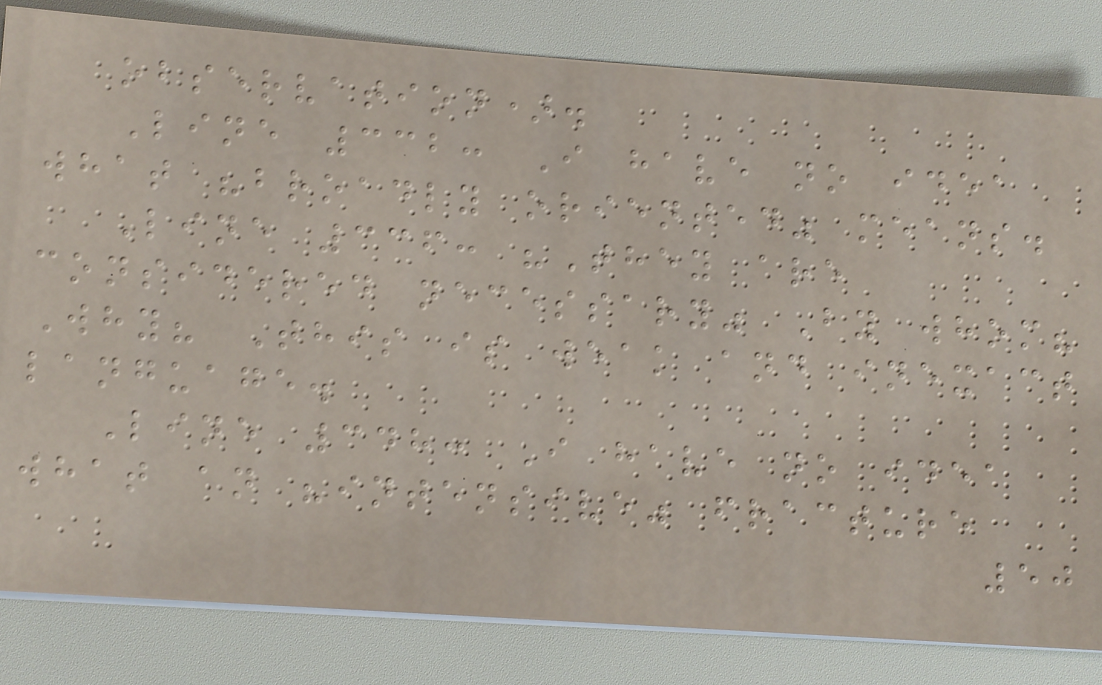observation).
Line 332: I have no idea
what "broadly oriented" means.
Line 336: "They are
considered necessary" By whom?
Why? This is weak and inexact
language.
Line 348: I have no idea
what an "intensive" fracture
50
